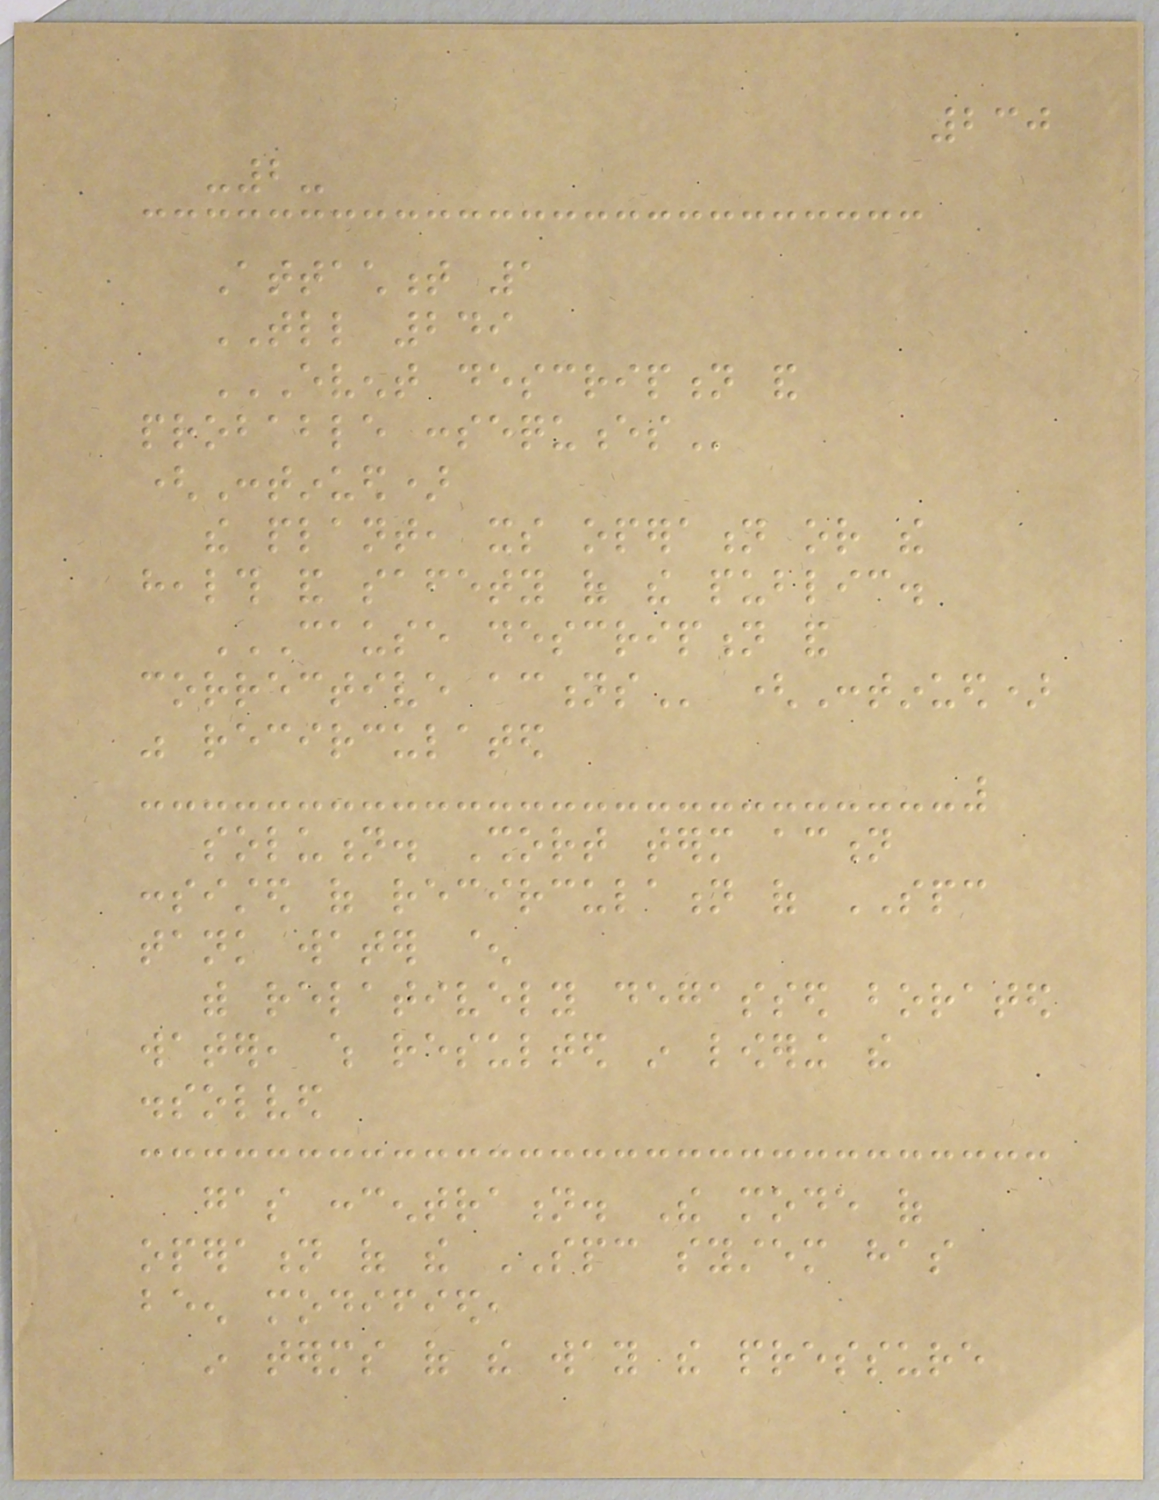230
-2-
Attachment 1
TLL 249
EVENT DESCRIPTION AND
PROBABLE CONSEQUENCES
(Continued)
the plant, its operation or the
health and safety of the public.
CAUSE DESCRIPTION AND
CORRECTIVE ACTIONS (Continued)
was recirculated
solution. Short term action
consisted of recirculation of SPC
tank water ^
with relatively degassed borated
water, which resulted in lowering the
dissolved
gas concentration. The mode of
operation of the SPC system has
been modified,
in terms of the way the pressure
